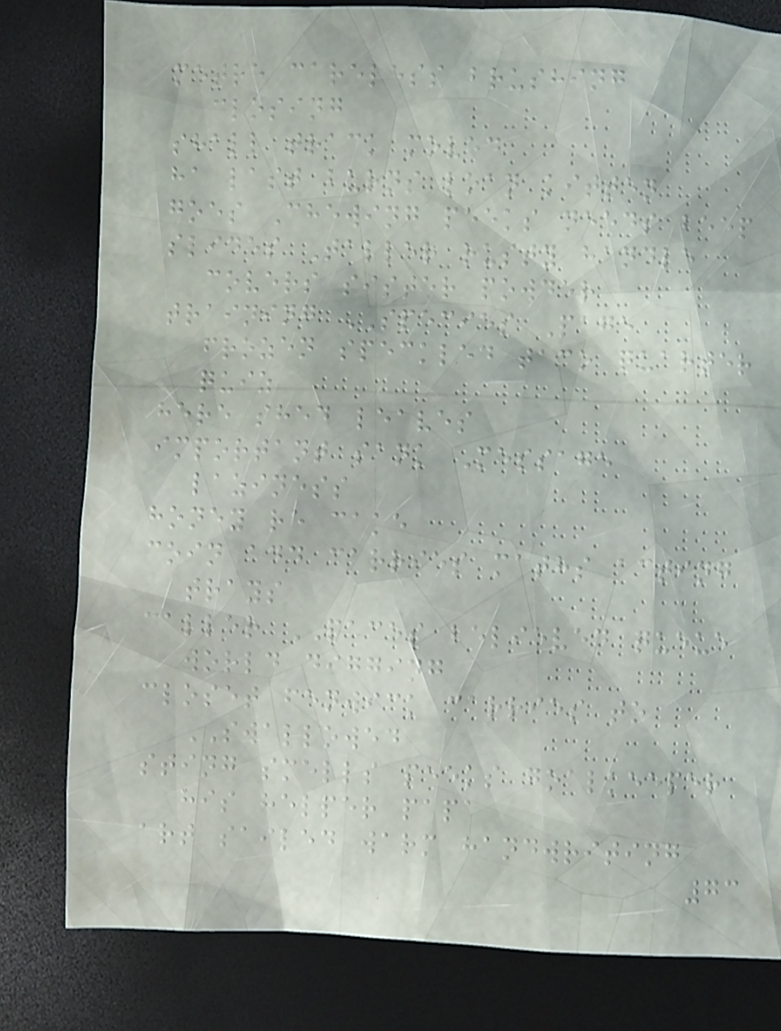metre careless brushing
closing
shall track moved
ha last burns loan kitten
goes Chewing peeks needs beep
slides Taller rusty handle
covers sister powder
training SPECIES Page
frozen speckled taco quarter
quiz
here shed leaves
important sank Message
laziness
honey re cake
coin add carries maths acting
trays
caller PACES believed queue
world digging
closet fenwick carries to
SWALLOWED
sting smells peeks goalkeeper
his helper papa
art sailed warm handwriting
73
